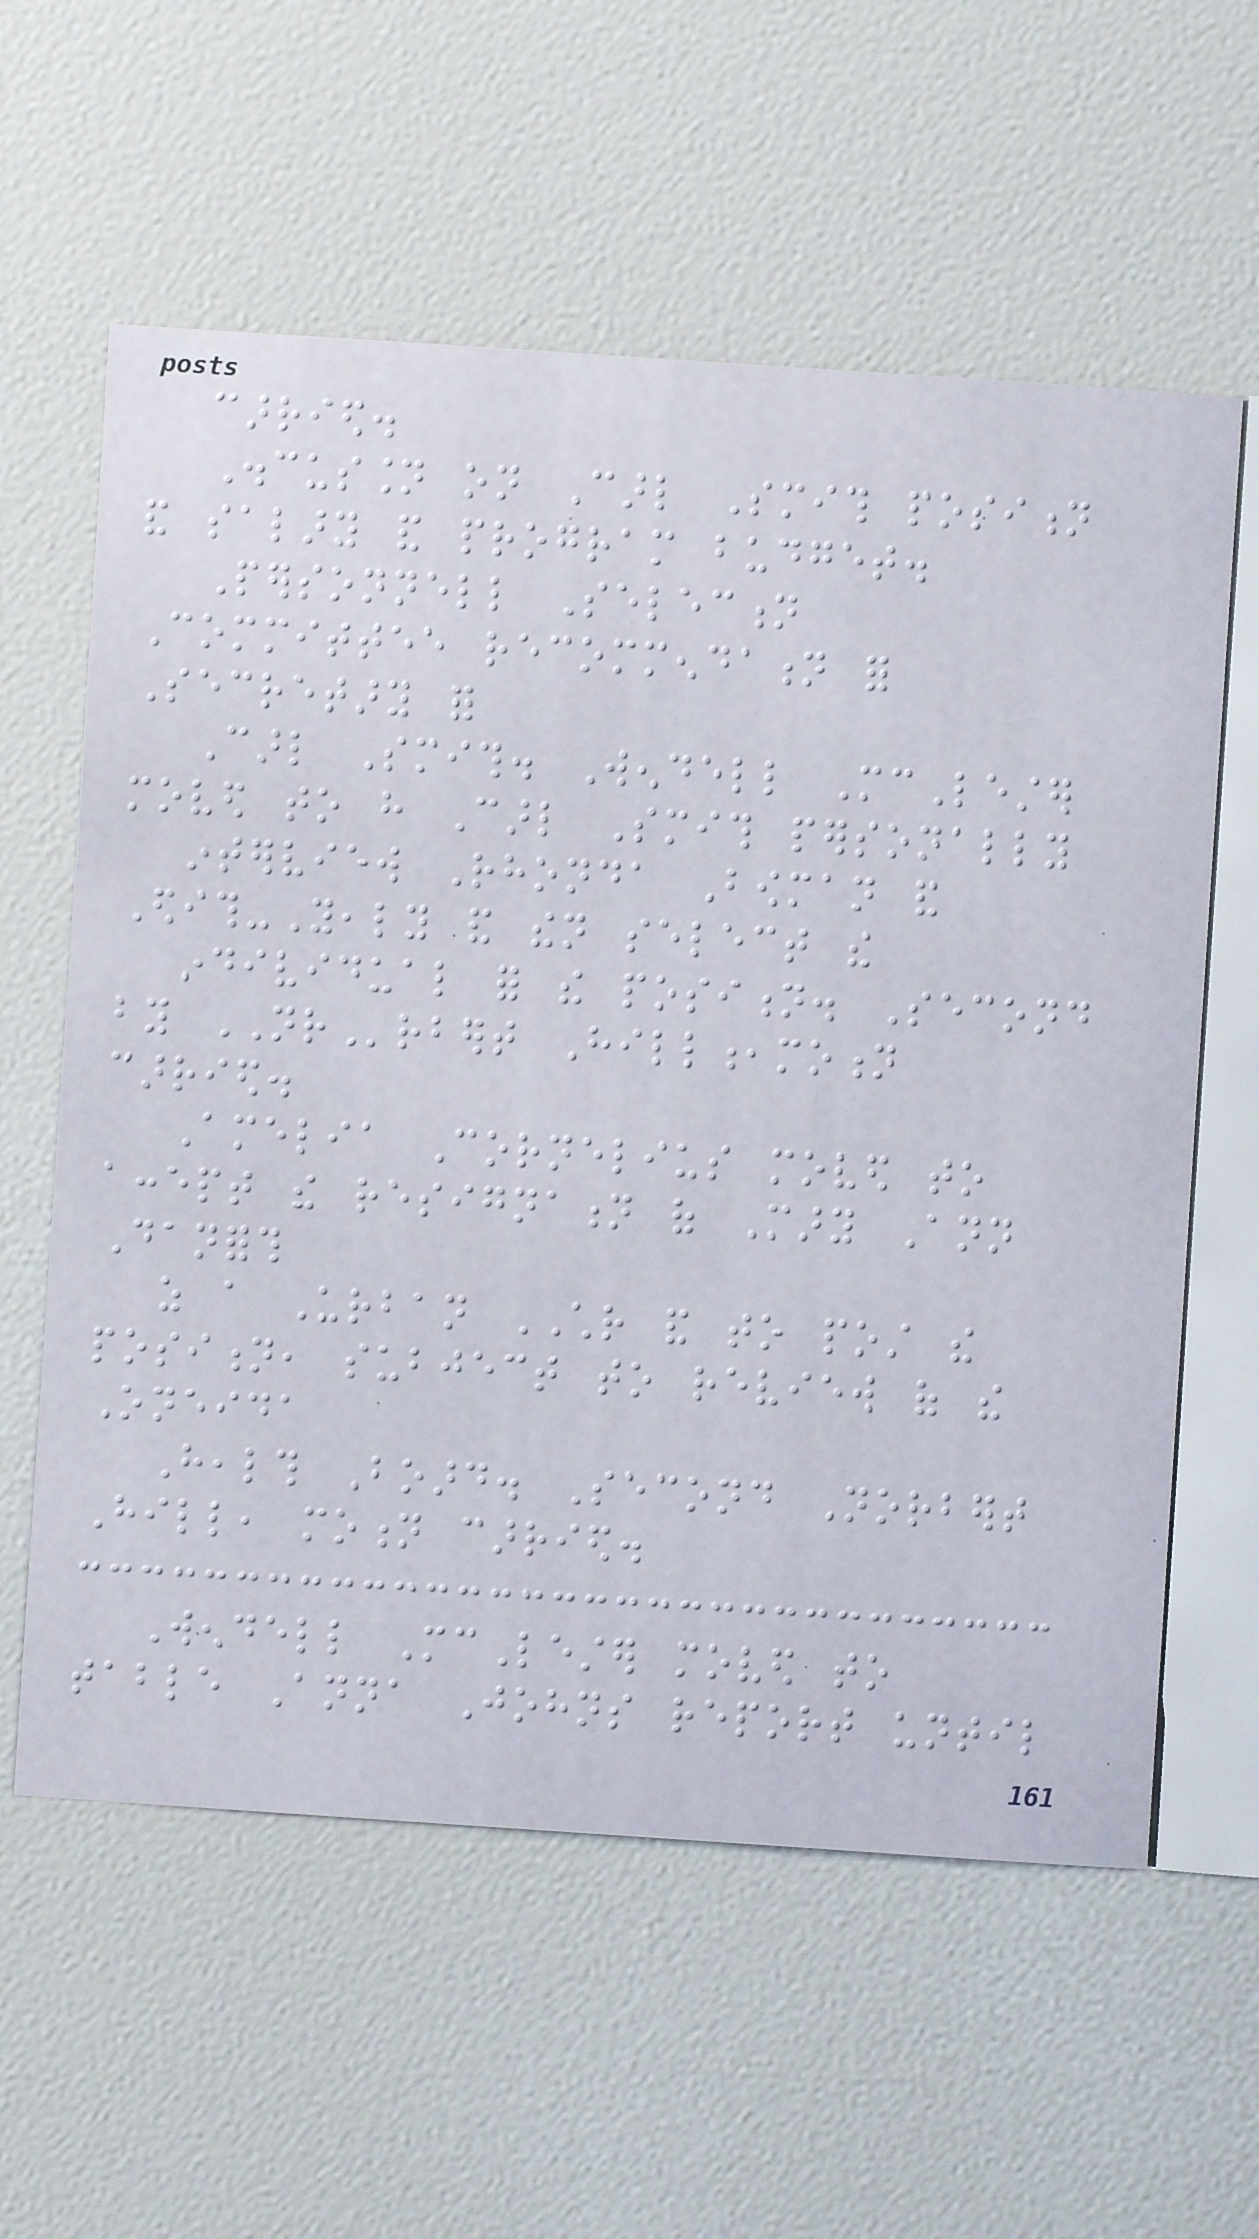carried.
Discussion on Carl Smith position
and salary and program budget.
Personnell Selection
Committee recommendation for
Secretary for
Carl Smith. Wendell McLester
moved to have Carl Smith personally
interview Rhonda Bowman and
Edith-Yealy and then select the
individual for the position. Second
by NRrbert Hill,motion
carried.
Amelia Cornelius moved to
accept the resignation of Mary Ann
Danforth
as a Urban CHR and to post the
position, subject to review of the
Oneida
Health Board. Second Norbert
Hill, motion carried.
Wendell McLester moved to
table Anna Johns report until
